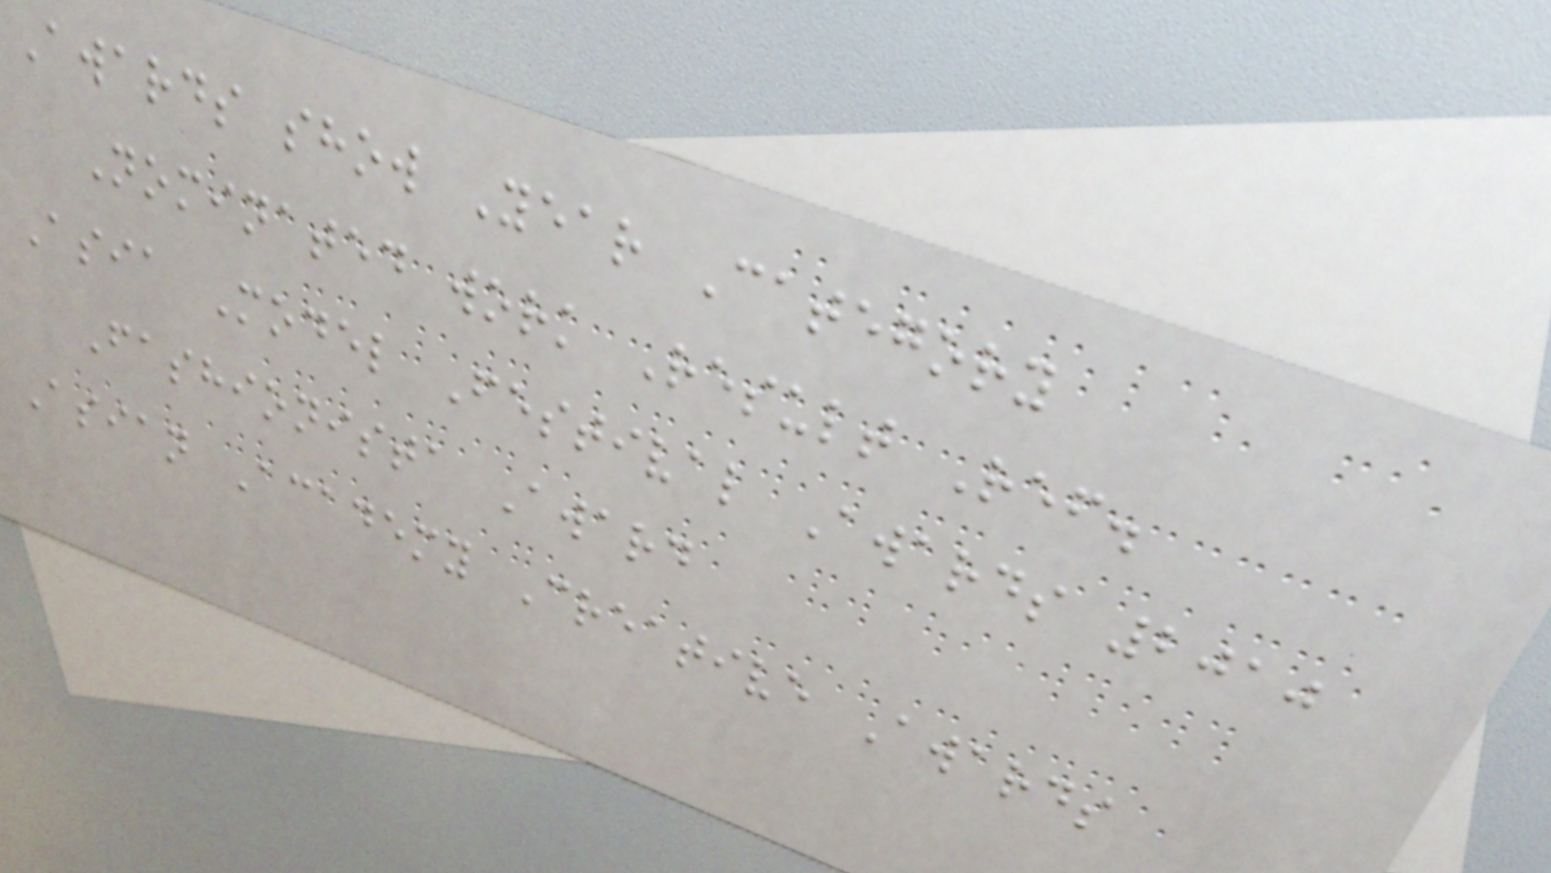Awards show Year Category
Nominated work Result Ref.
Asia Model Festival Awards 2010
Fashionista Award
Asian Academy Creative Awards
